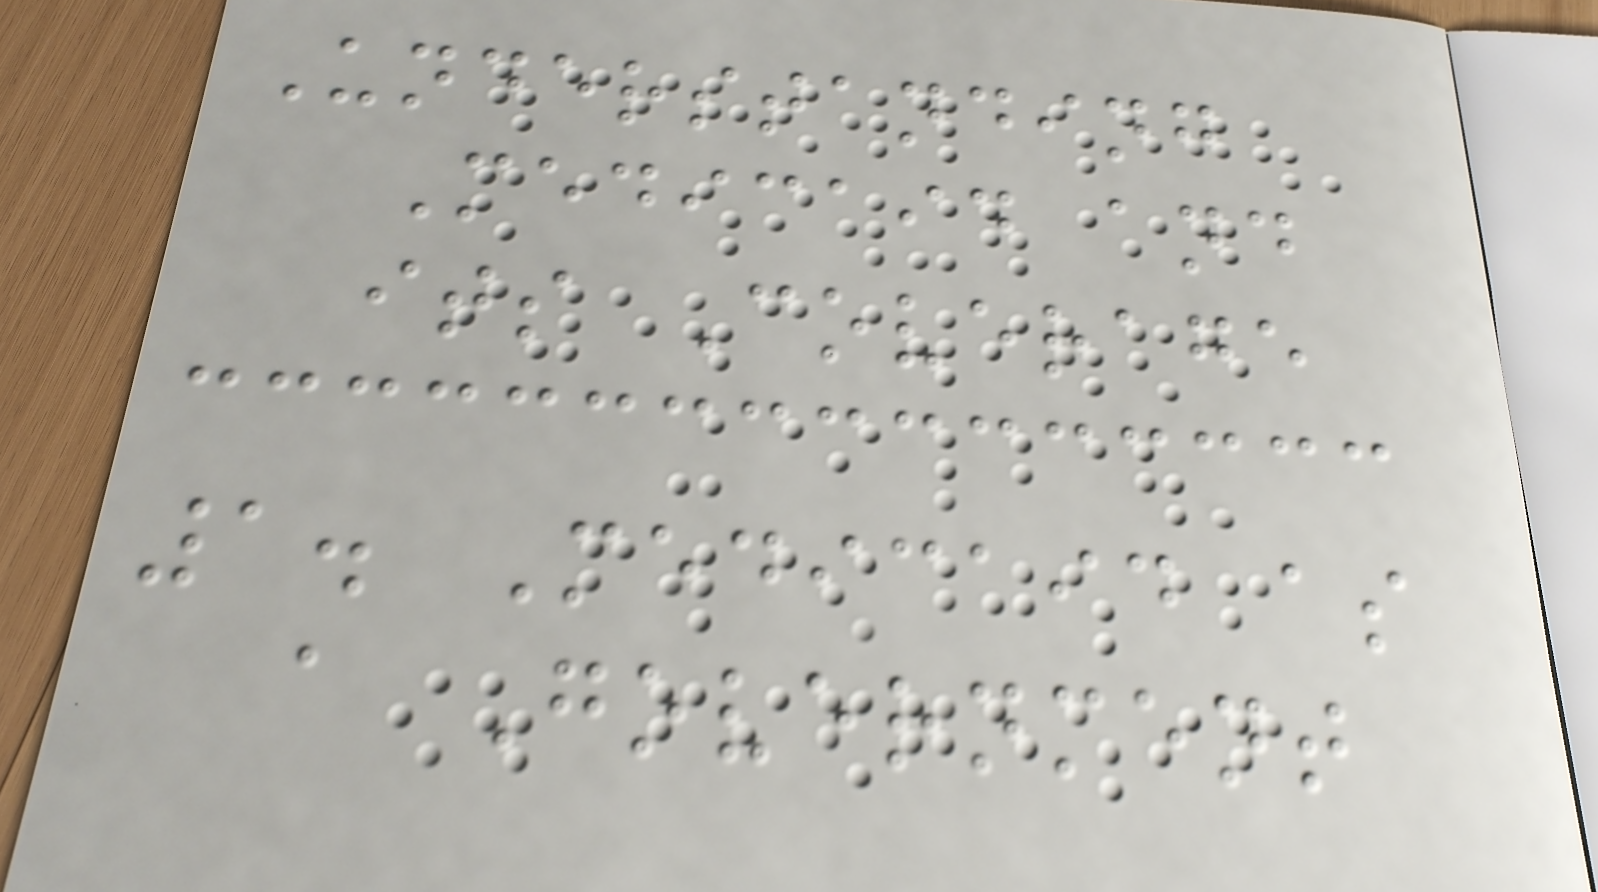Understanding
Medicaid and
its Coverage
1. Medicaid as
a Government
